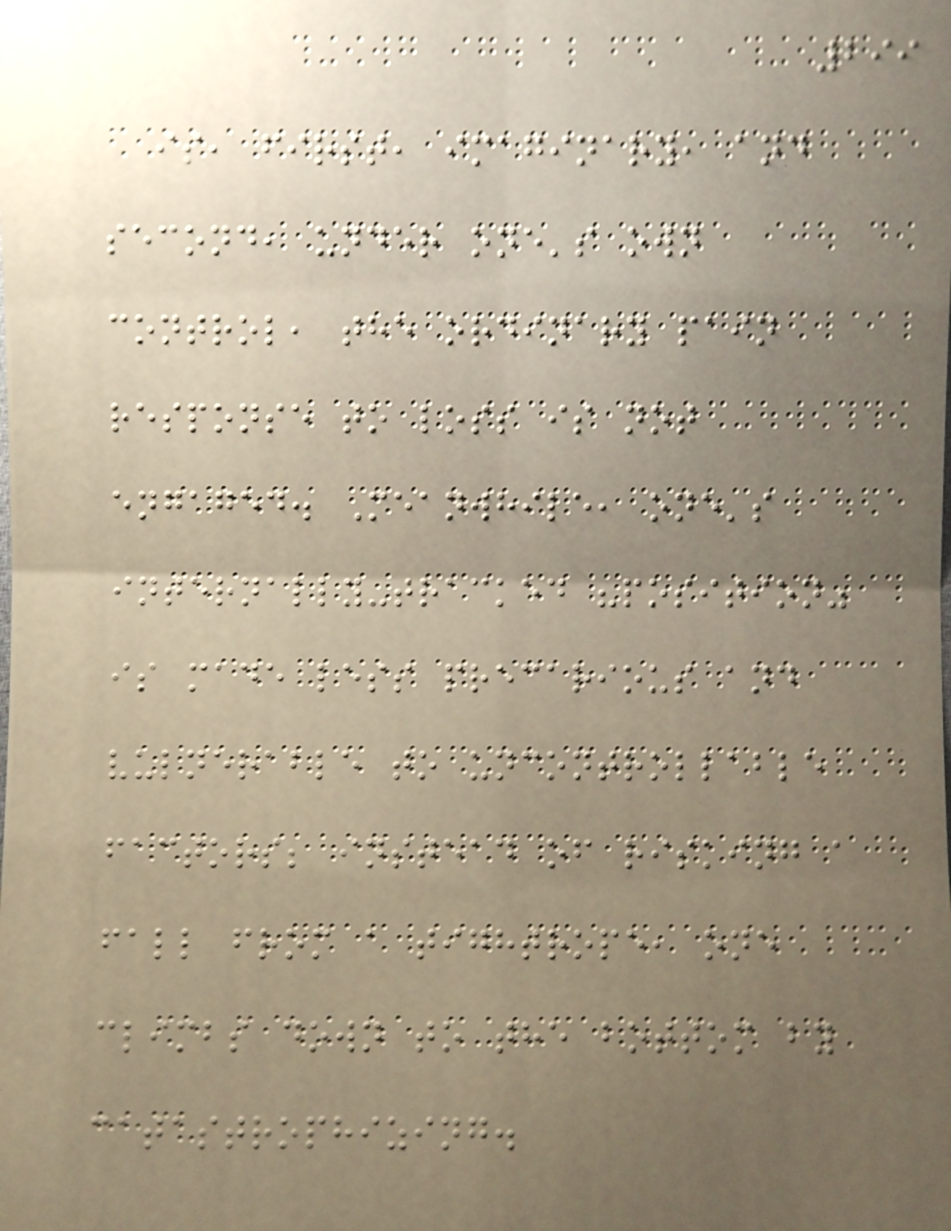299
is, first, imaginary, and
second, under one's own
control, the ordinary pain
response to loss is not
engaged. Meanwhile, one's
internally-tracked "position"
is made less precarious and
vulnerable to uncontrollable
factors; instead of risking a
fall from a tightrope, one
climbs down to the bottom by
catastrophizing.
